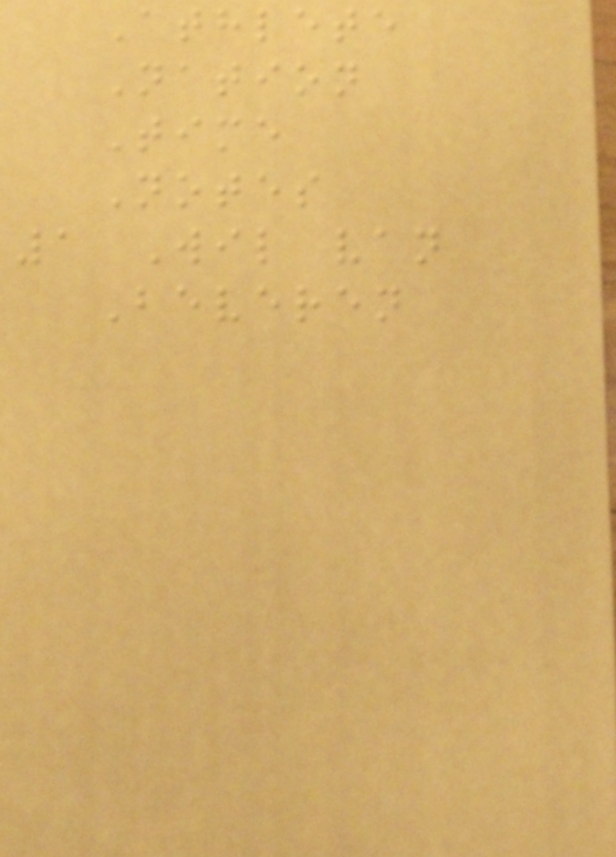Athlete
Nation
Time
Notes
1 Wil van
Beveren
